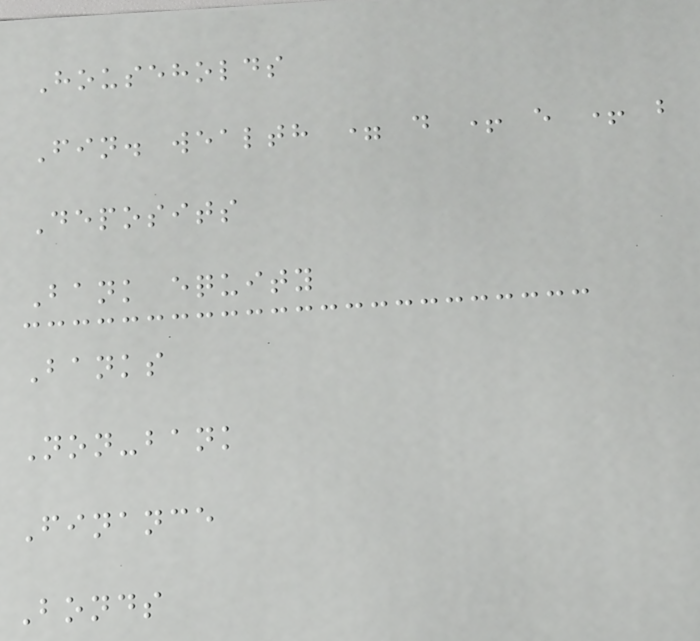Households
Fin. wealth = d + e + b
Deposits
Bank equity
Banks
Non-bank
Finance
Bonds
